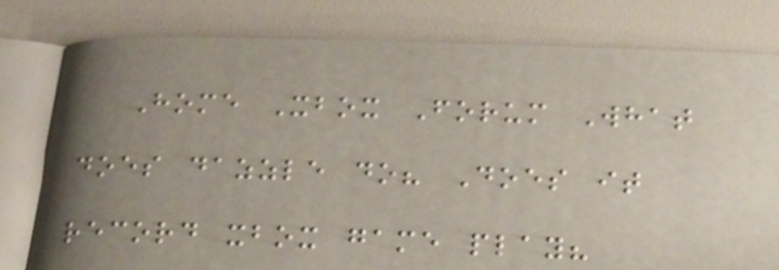Home Xbox Forum What
does dazzle do? Does it
record xbox game play?
